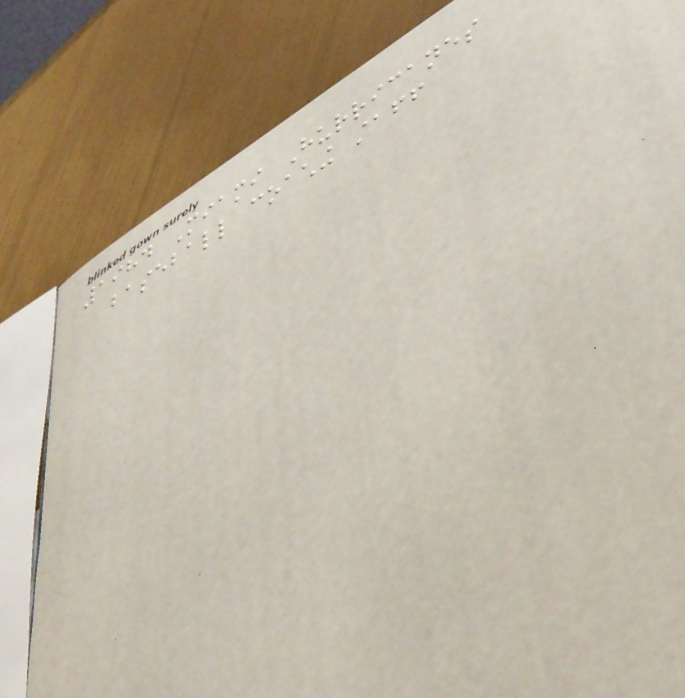1984 Miami Hurricanes
baseball coaching staff
